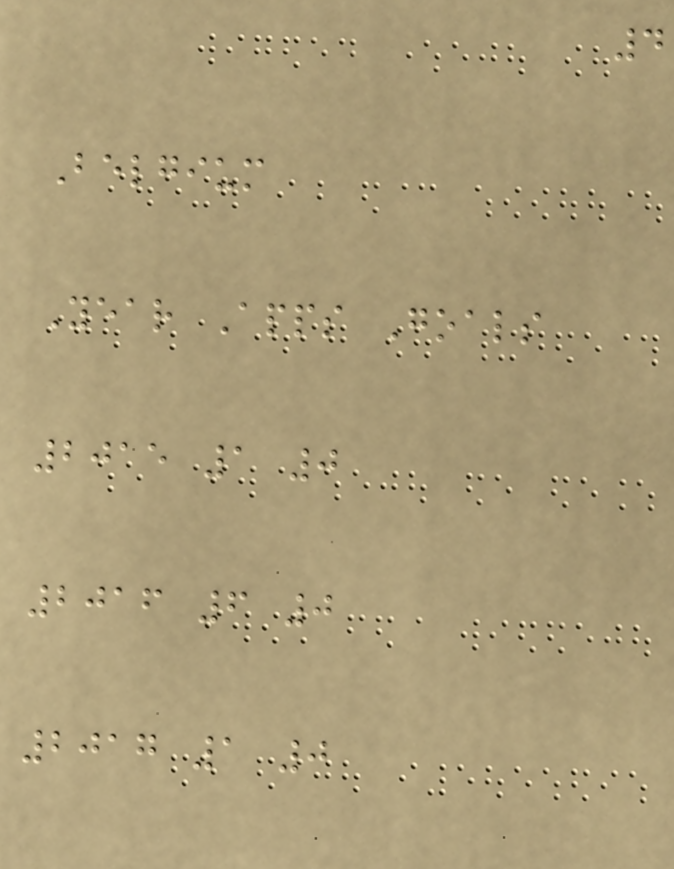4
Belgium
Year Apps Goals
2015 1 0
2016 6 0
2017 1 0
